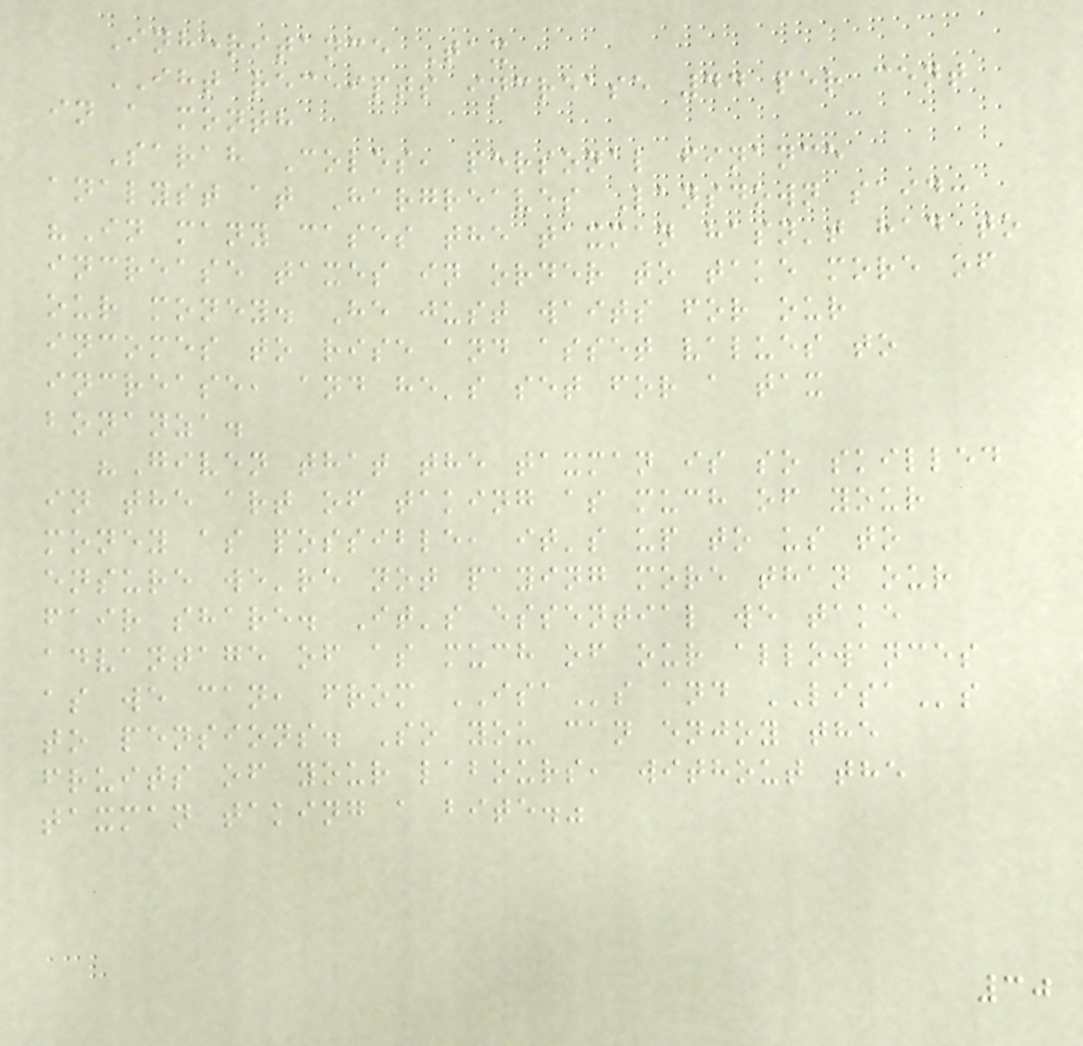Inheritance Tax
IHT receipts increase 44 per cent
in a month
Sarah Coles, personal finance
analyst at Hargreaves Lansdown said:
"In many cases the taxman hasn't had to
increase taxes in order to take more of
our money. He just waits for our
incomes to rise and asset values to
increase, and he's set for a tax
bonanza.
"Given that the taxman is so skilled
in the art of taking as much of your
money as possible, it's up to us to
ensure we're not paying more than our
fair share. It's essential we take
advantage of as much of our allowances
as we can, from ISAs and LISAs
to pensions. So you can enjoy the
fruits of your labours, without the
taxman taking a bite."
30
